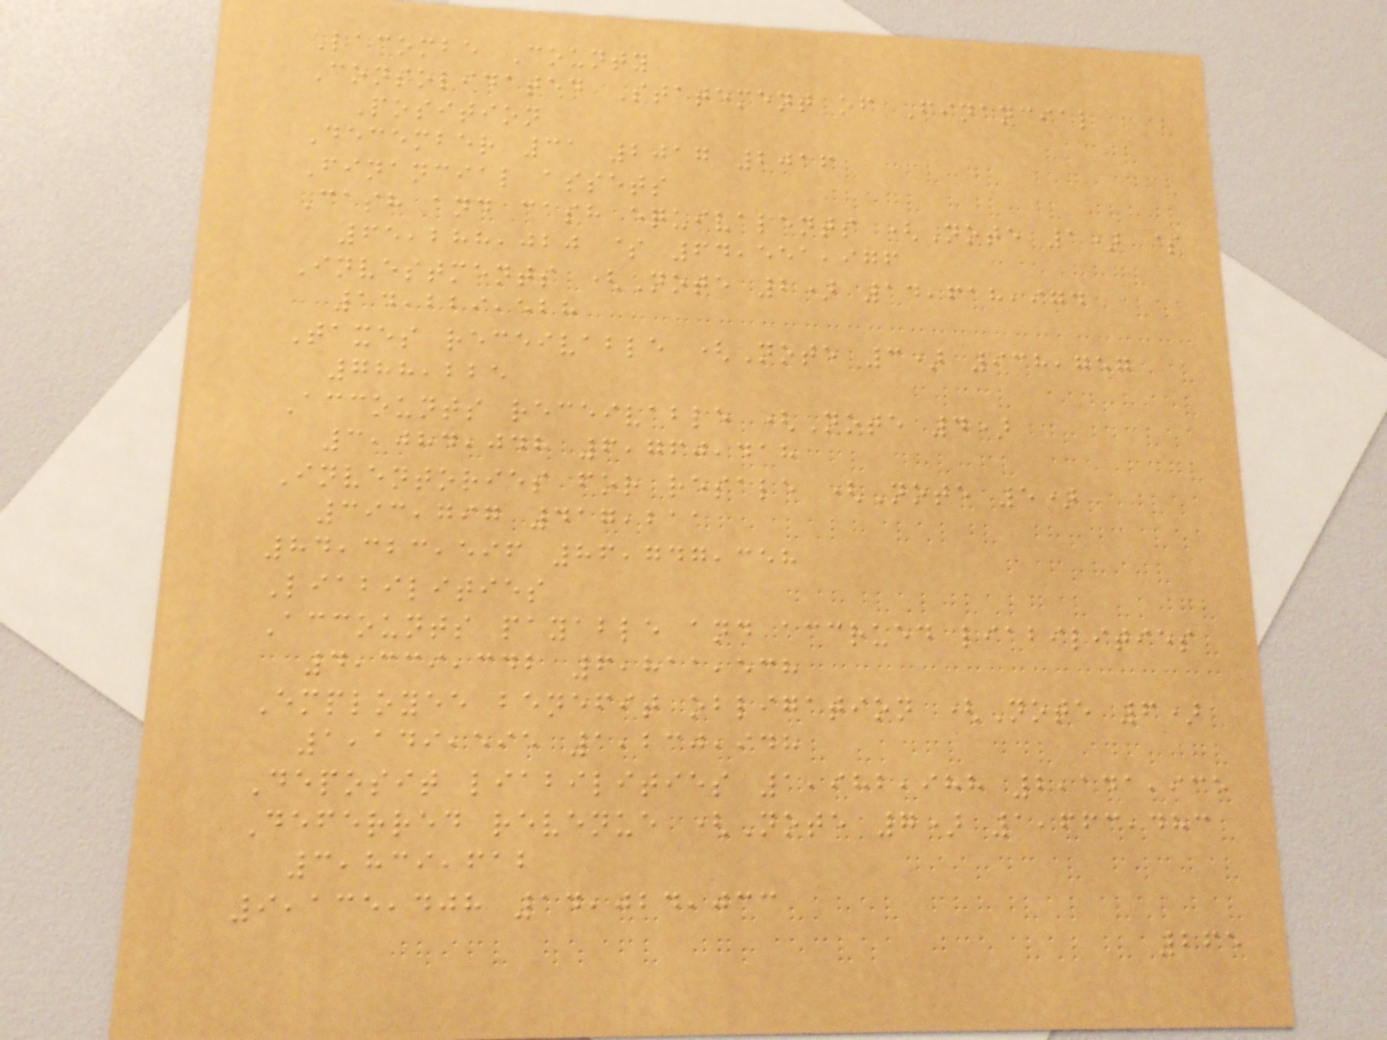Lacombe County
Consolidated Statement of Financial
Position
December 31 2017 2016
Financial assets
Cash and cash equivalents (Note 1) $
65,288,020 $ 64,551,976
Investments (Note 2) 14,618,974
14,229,528
Taxes receivable (Note 3) 938,757
788,225
Accounts receivable (Note 4)
3,084,048 6,760,418
Inventories for resale (Note 5)
393,797 417,211
84,323,596 86,747,358
Liabilities
Accounts payable and accrued liabilities
4,339,342 6,811,538
Employee benefit obligation (Note 6)
1,149,595 1,230,948
Deposit liabilities 1,982,988 2,141,935
Deferred revenue (Note 7) 1,663,483
3,839,612
9,135,408 14,024,033
265
